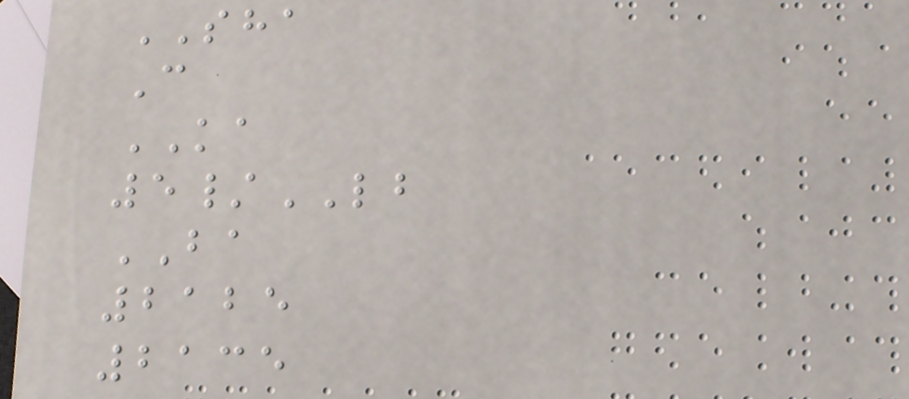SHA
C
KA
5/LB
BA
2125
2135
